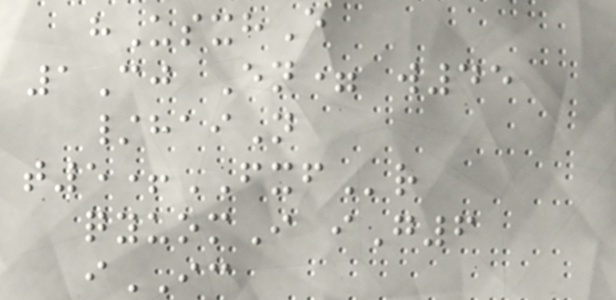hUsxhE
1Cj En= w45
/haiN
t5+FXFr
qyuomI iG6
iIC
